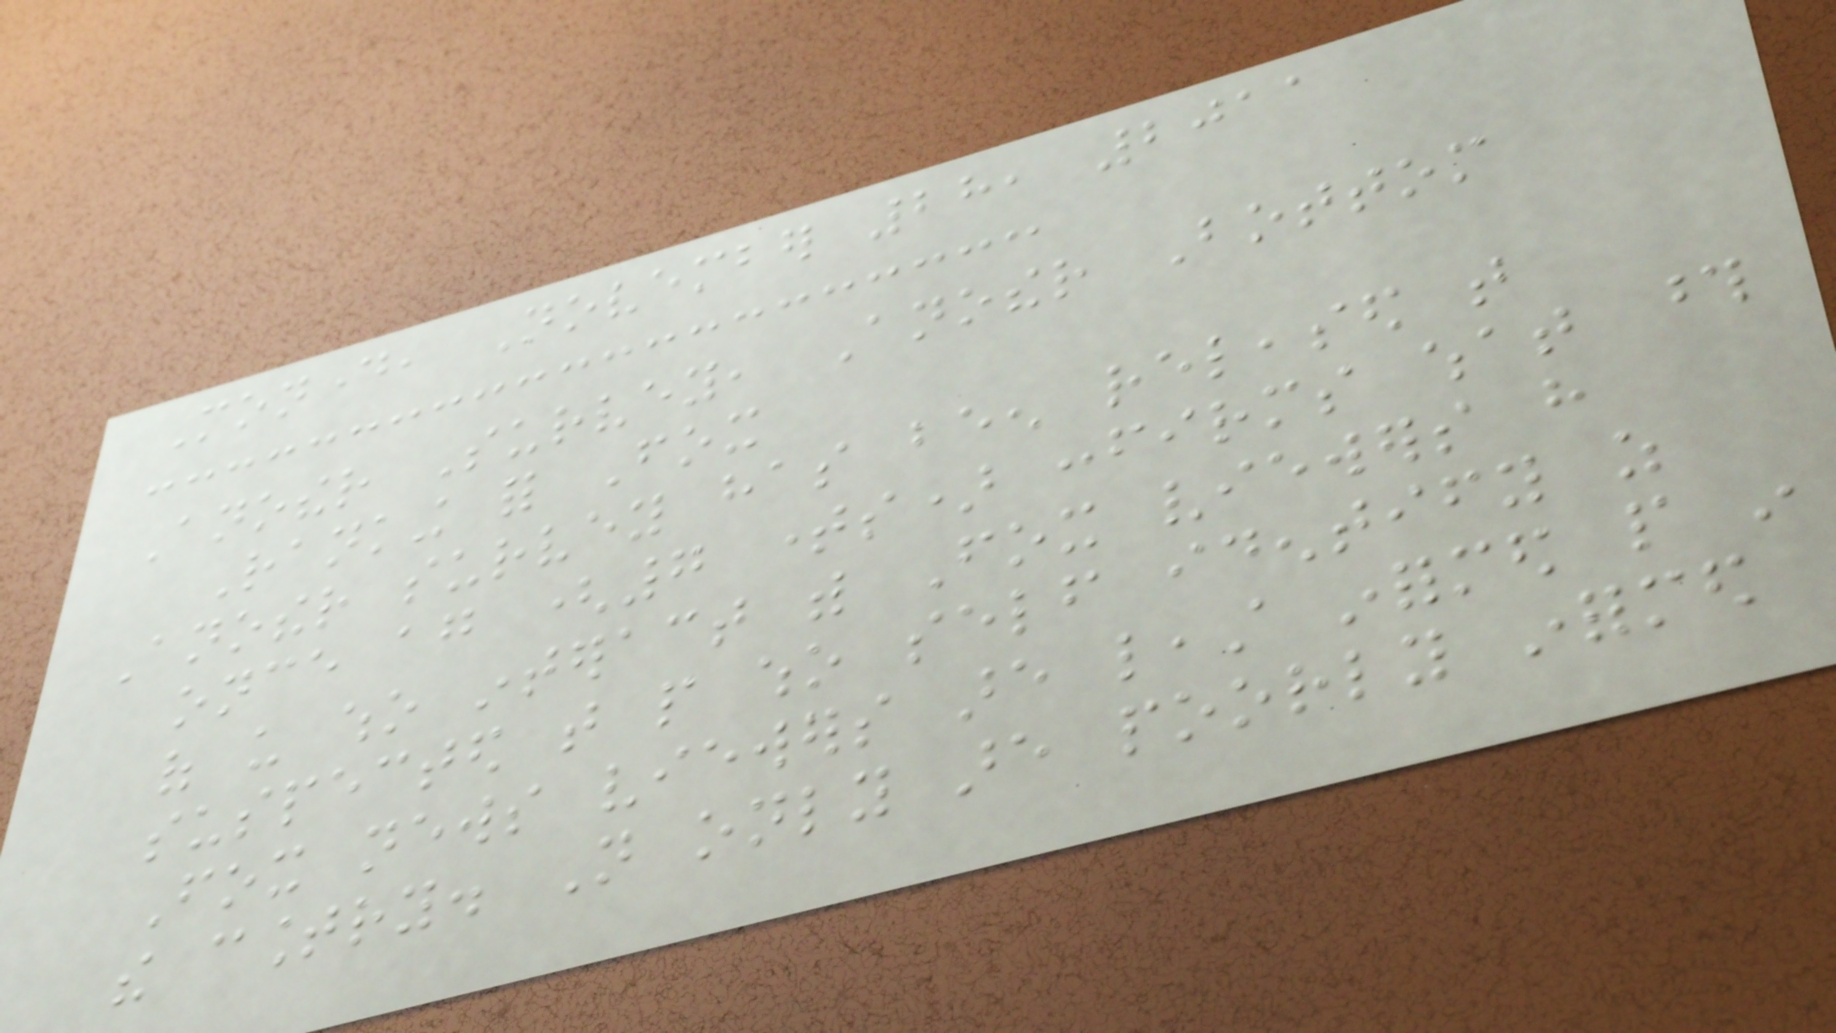Monday, November 28, 2011
Another Survey, Another Bottom
Ranking for Fox
Another survey has been released that
once again (7 times) confirms what those
of us who interact with Fox viewers have
suspected that people who self identify as
Fox news viewers are least informed people in
the country. Not only are poorly informed
